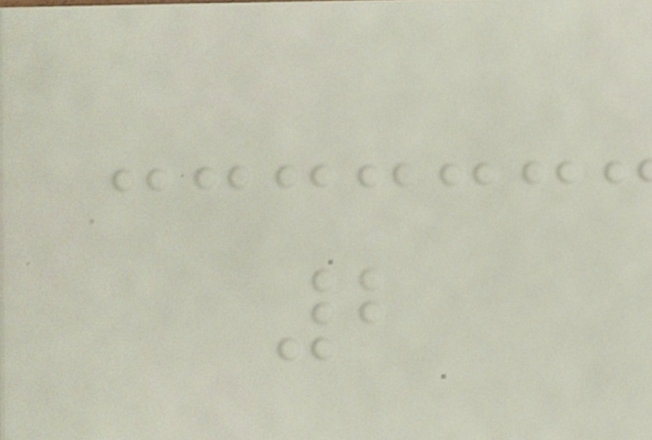2
